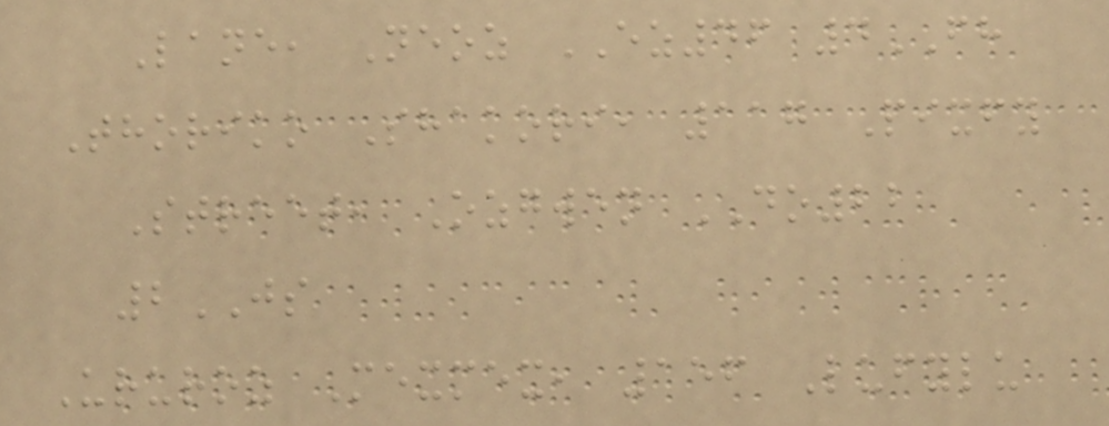Lane, Neoz EZ46 4FH
Thoriko Shakori, 117 Pixfy
Street, Ozgwen DO22
2JS
Ururoz Mexmex, 156 Lufylu
